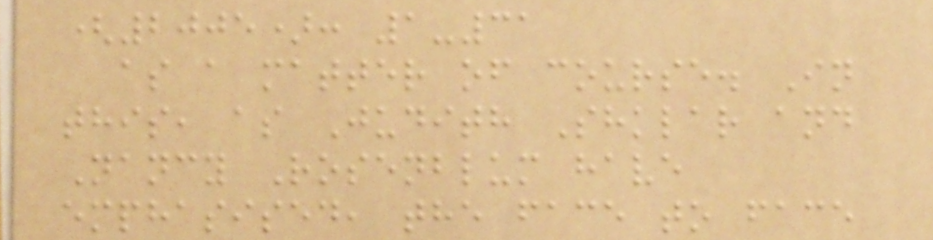(2005): 1-31
as a matter of course. In
this, as Judith Shklar and
Nancy Rosenblum have
emphasised, the face to face
